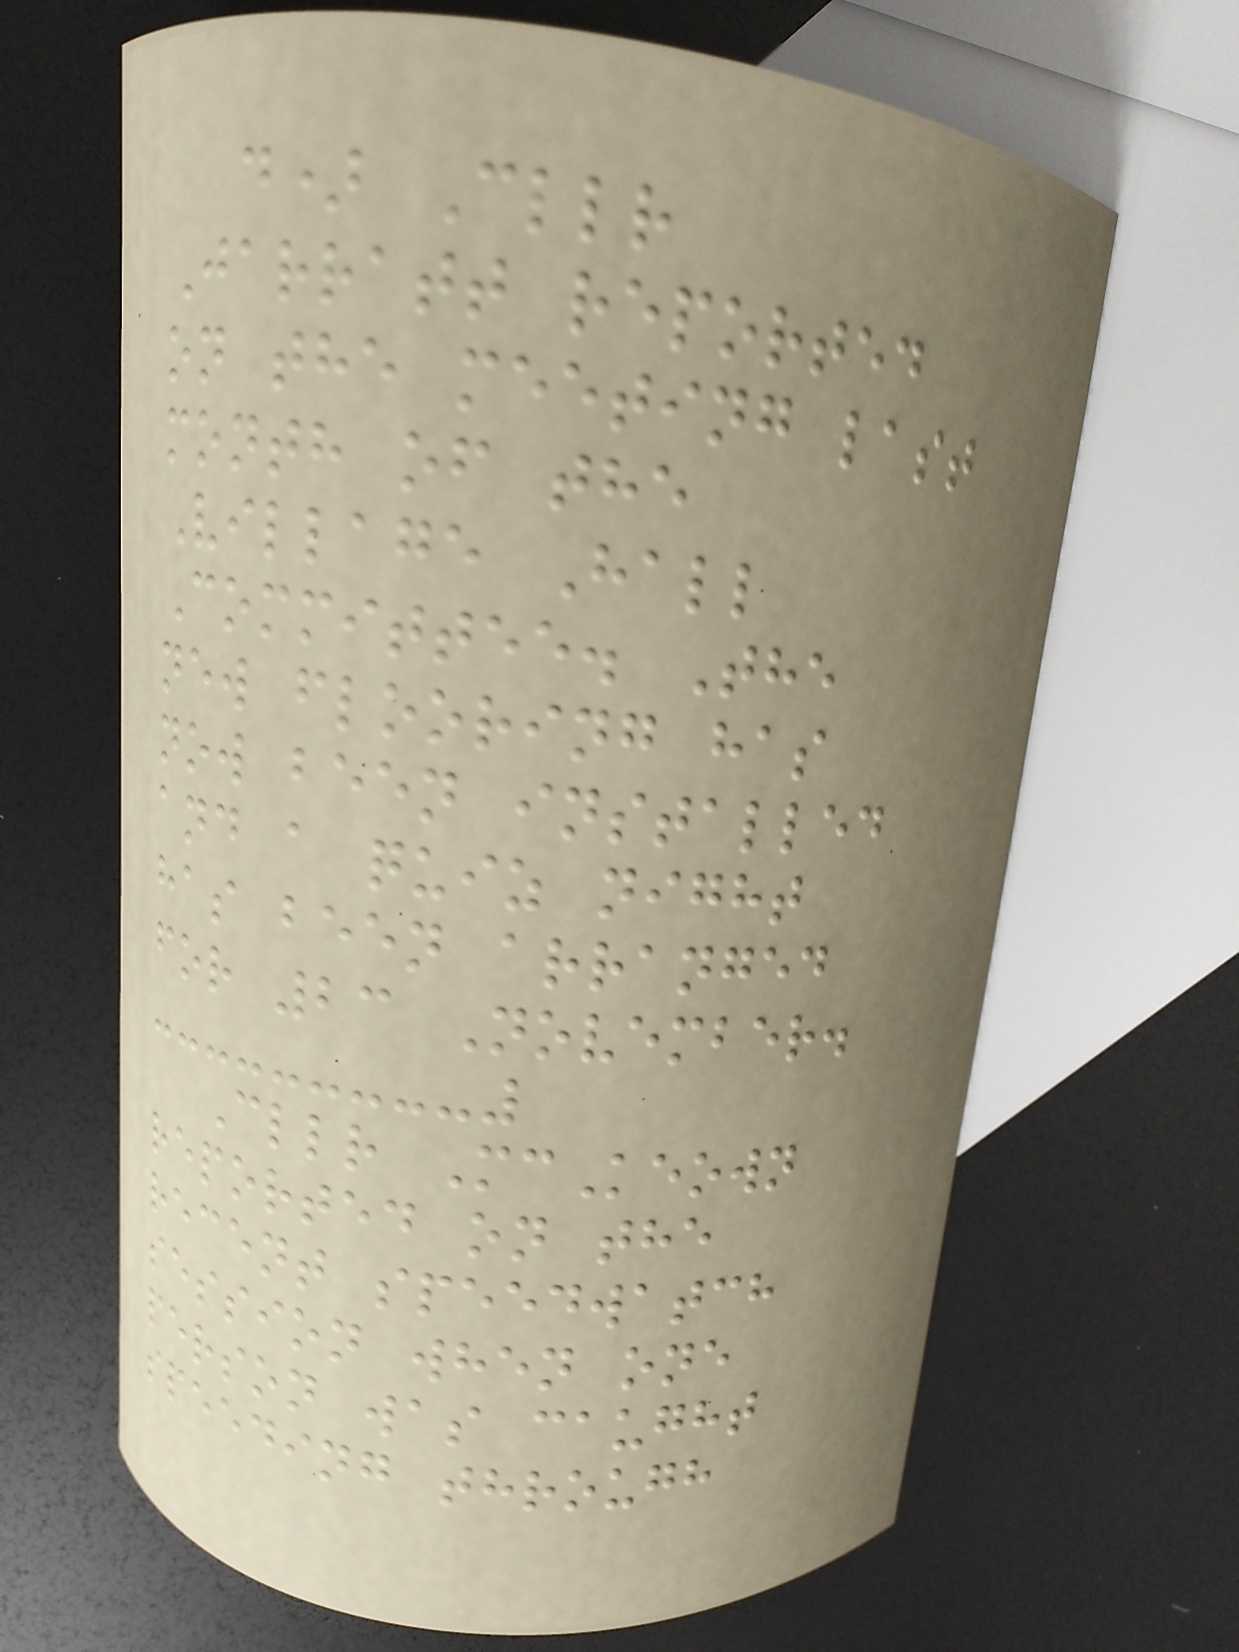d) Cllr
Jarratt reported
on the meeting last
month of the
Village Hall
Committee. The
new flooring has
now been installed
and a quiz night
has been arranged
for 23 November.
Cllr McKeown
reported on the
recent speedwatch
session when one
person was caught
speeding through
